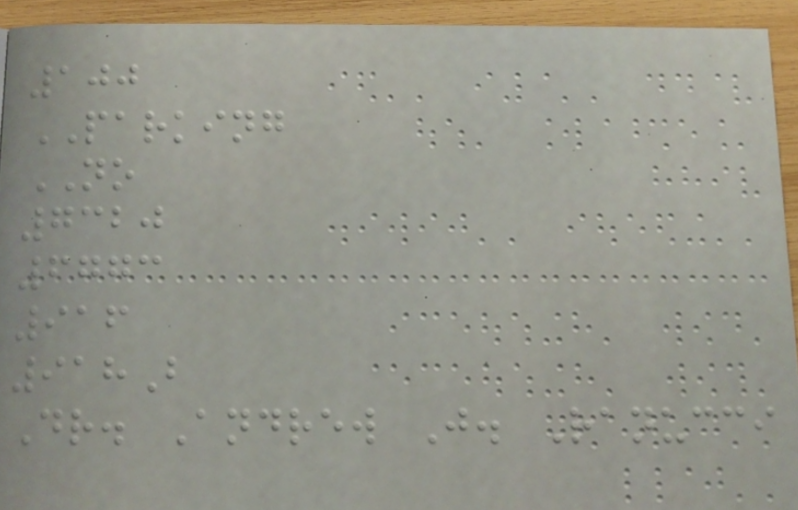100
PARKING
NO
7320
6773
916
918B
Dr. Andrew J. Ranucci
